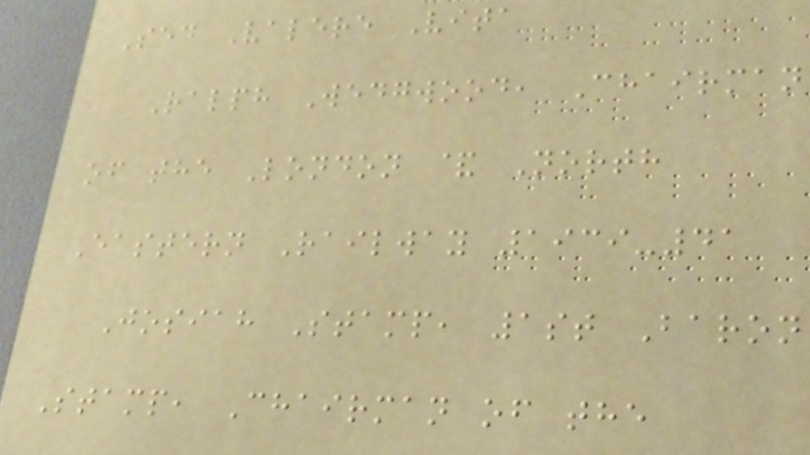Sed Valere Vita
Ralph Wedgwood, Chairman
of the London & North
Eastern Railway 1939-41
Josiah Stamp, 1st Baron
Stamp, Chairman of the
